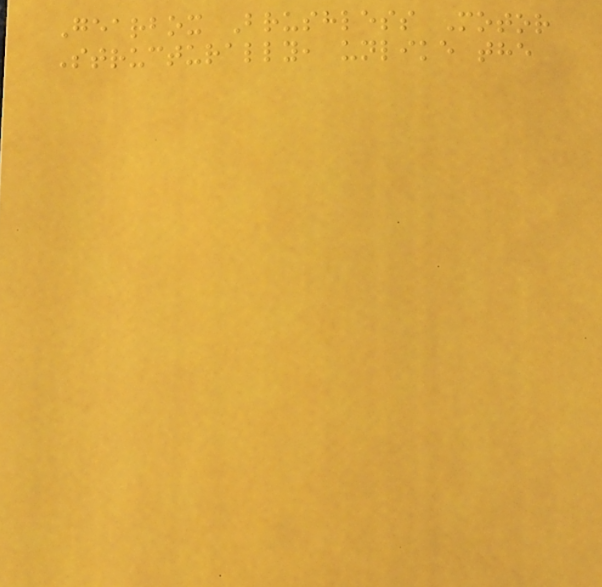Gearbox Brushless Motor
Structurally, unlike the
